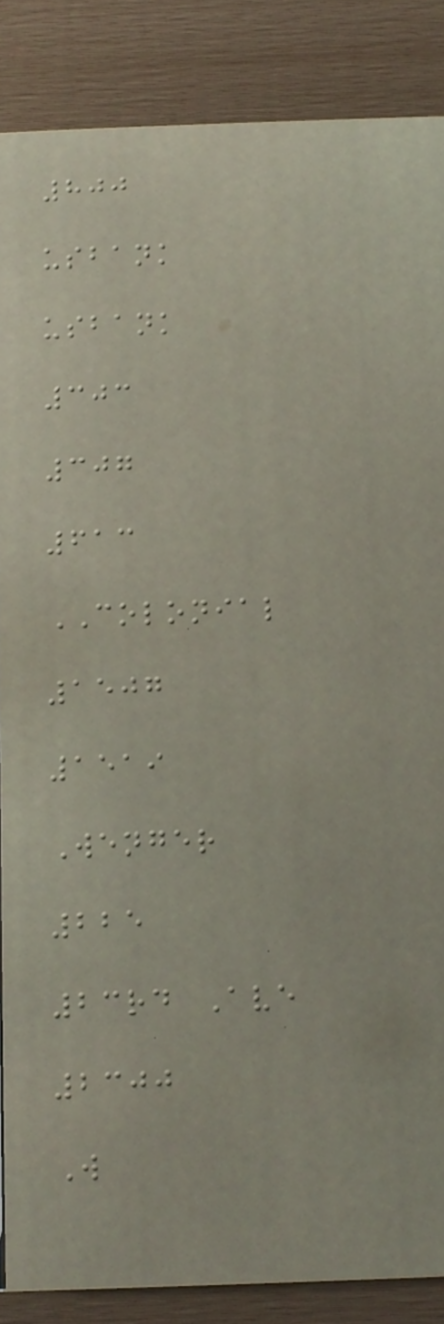800
usbank
usbank
303
307
613
COLONIAL
1507
1519
Wenger
225
23rd Ave
2300
W
